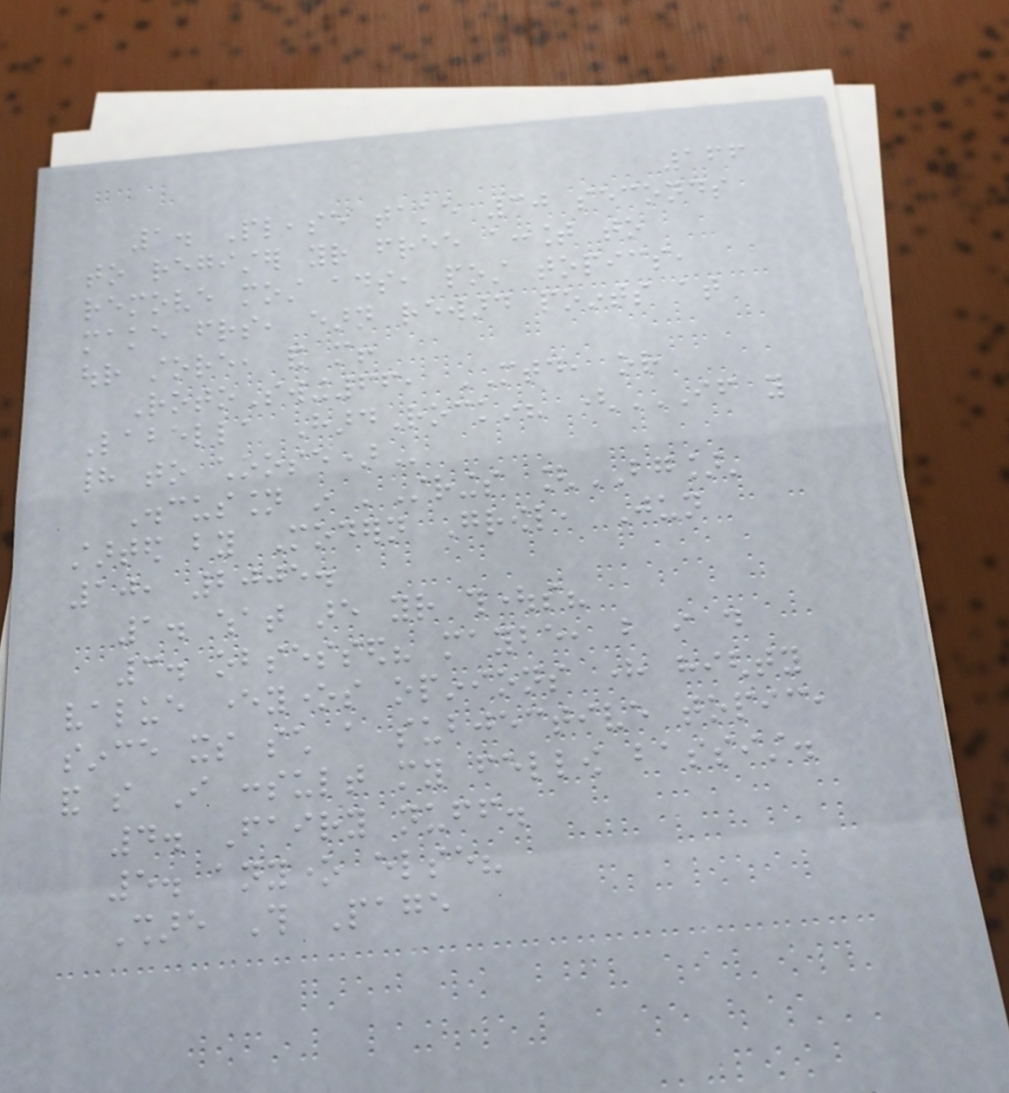166
1. Please take 30 seconds
to register your free account to
remove most ads, post topics,
make friends, earn reward points at
our store, and more!
RotoSwing66, MTD, or
Labella HardRockin? (IF YOU
HAD TO CHOOSE)
Discussion in 'Strings [BG]'
started by Modern Growl, Jun
10, 2005.
1. what are your thoughts?
3. obsessed? maybe, but i do
value everyones opinions here highty
since its such a subjective topic,
and so I consult my fellow bassist.
4. Fairy nuff.
5. anyone else?
Share This Page
